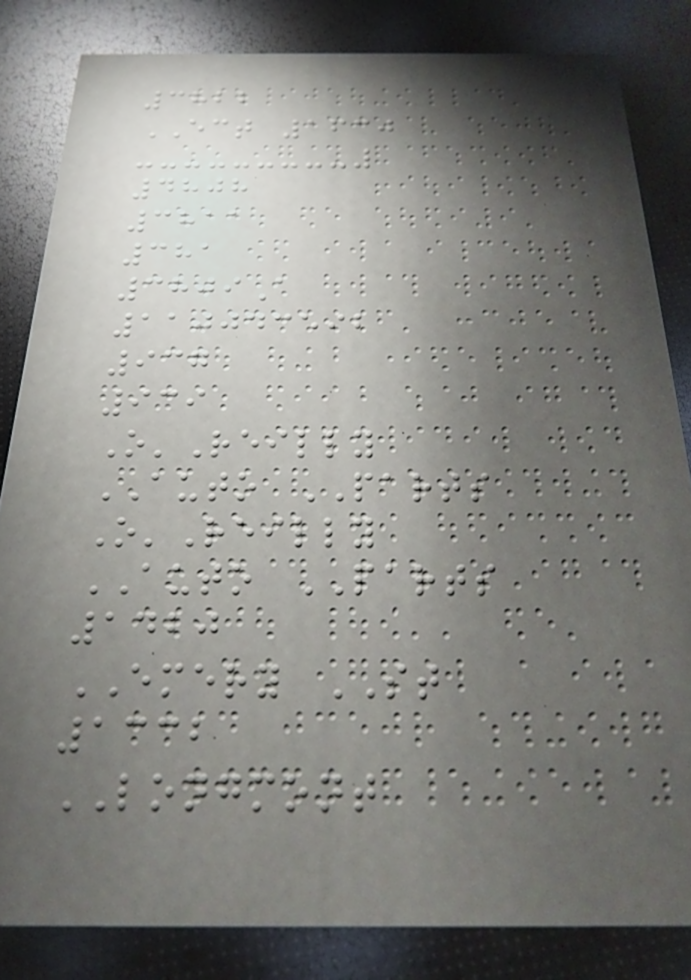3822
ECT 1630
4808
3811
381
3809A
110043592
937
939
O'Reilly
AUTO PARTS
O'Reilly
AUTO PARTS
1420
EMERY ST
1332
LONGMONT
